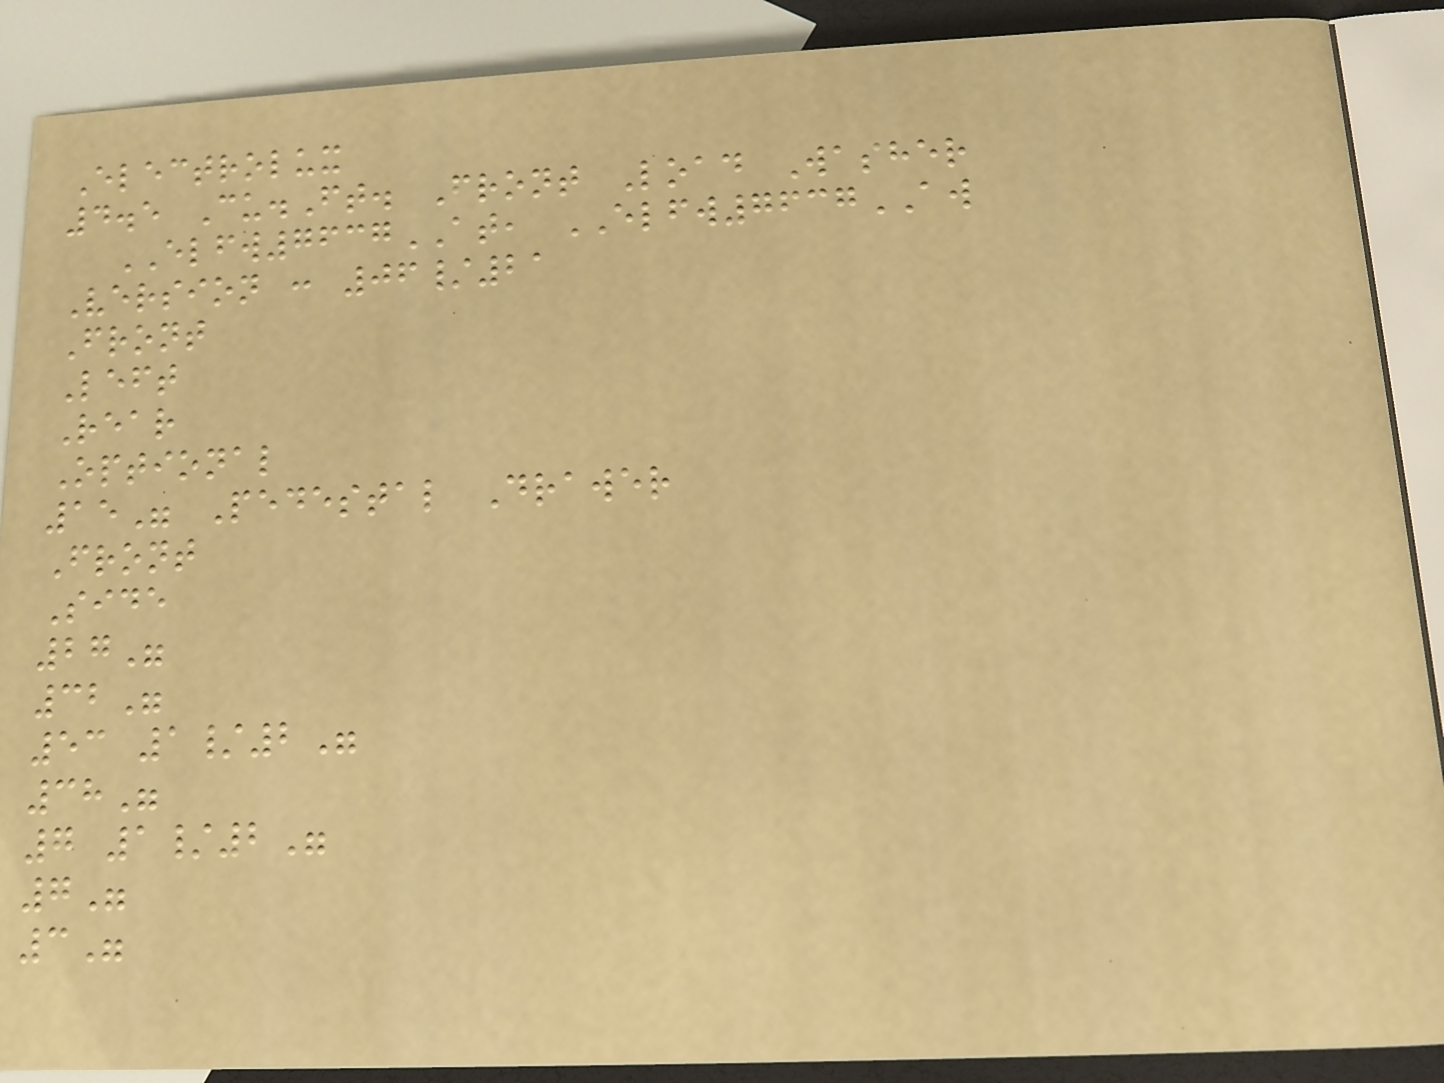Electrolux
4.5 Cu.Ft. Front Load Washer
ELFW7637AT, ELFW7637AW
Version : 06/21
Front
Left
Rear
Optional
15" Pedestal Drawer
Front
Side
27"
32"
53 1/2"
38"
7 1/2"
7"
3"
